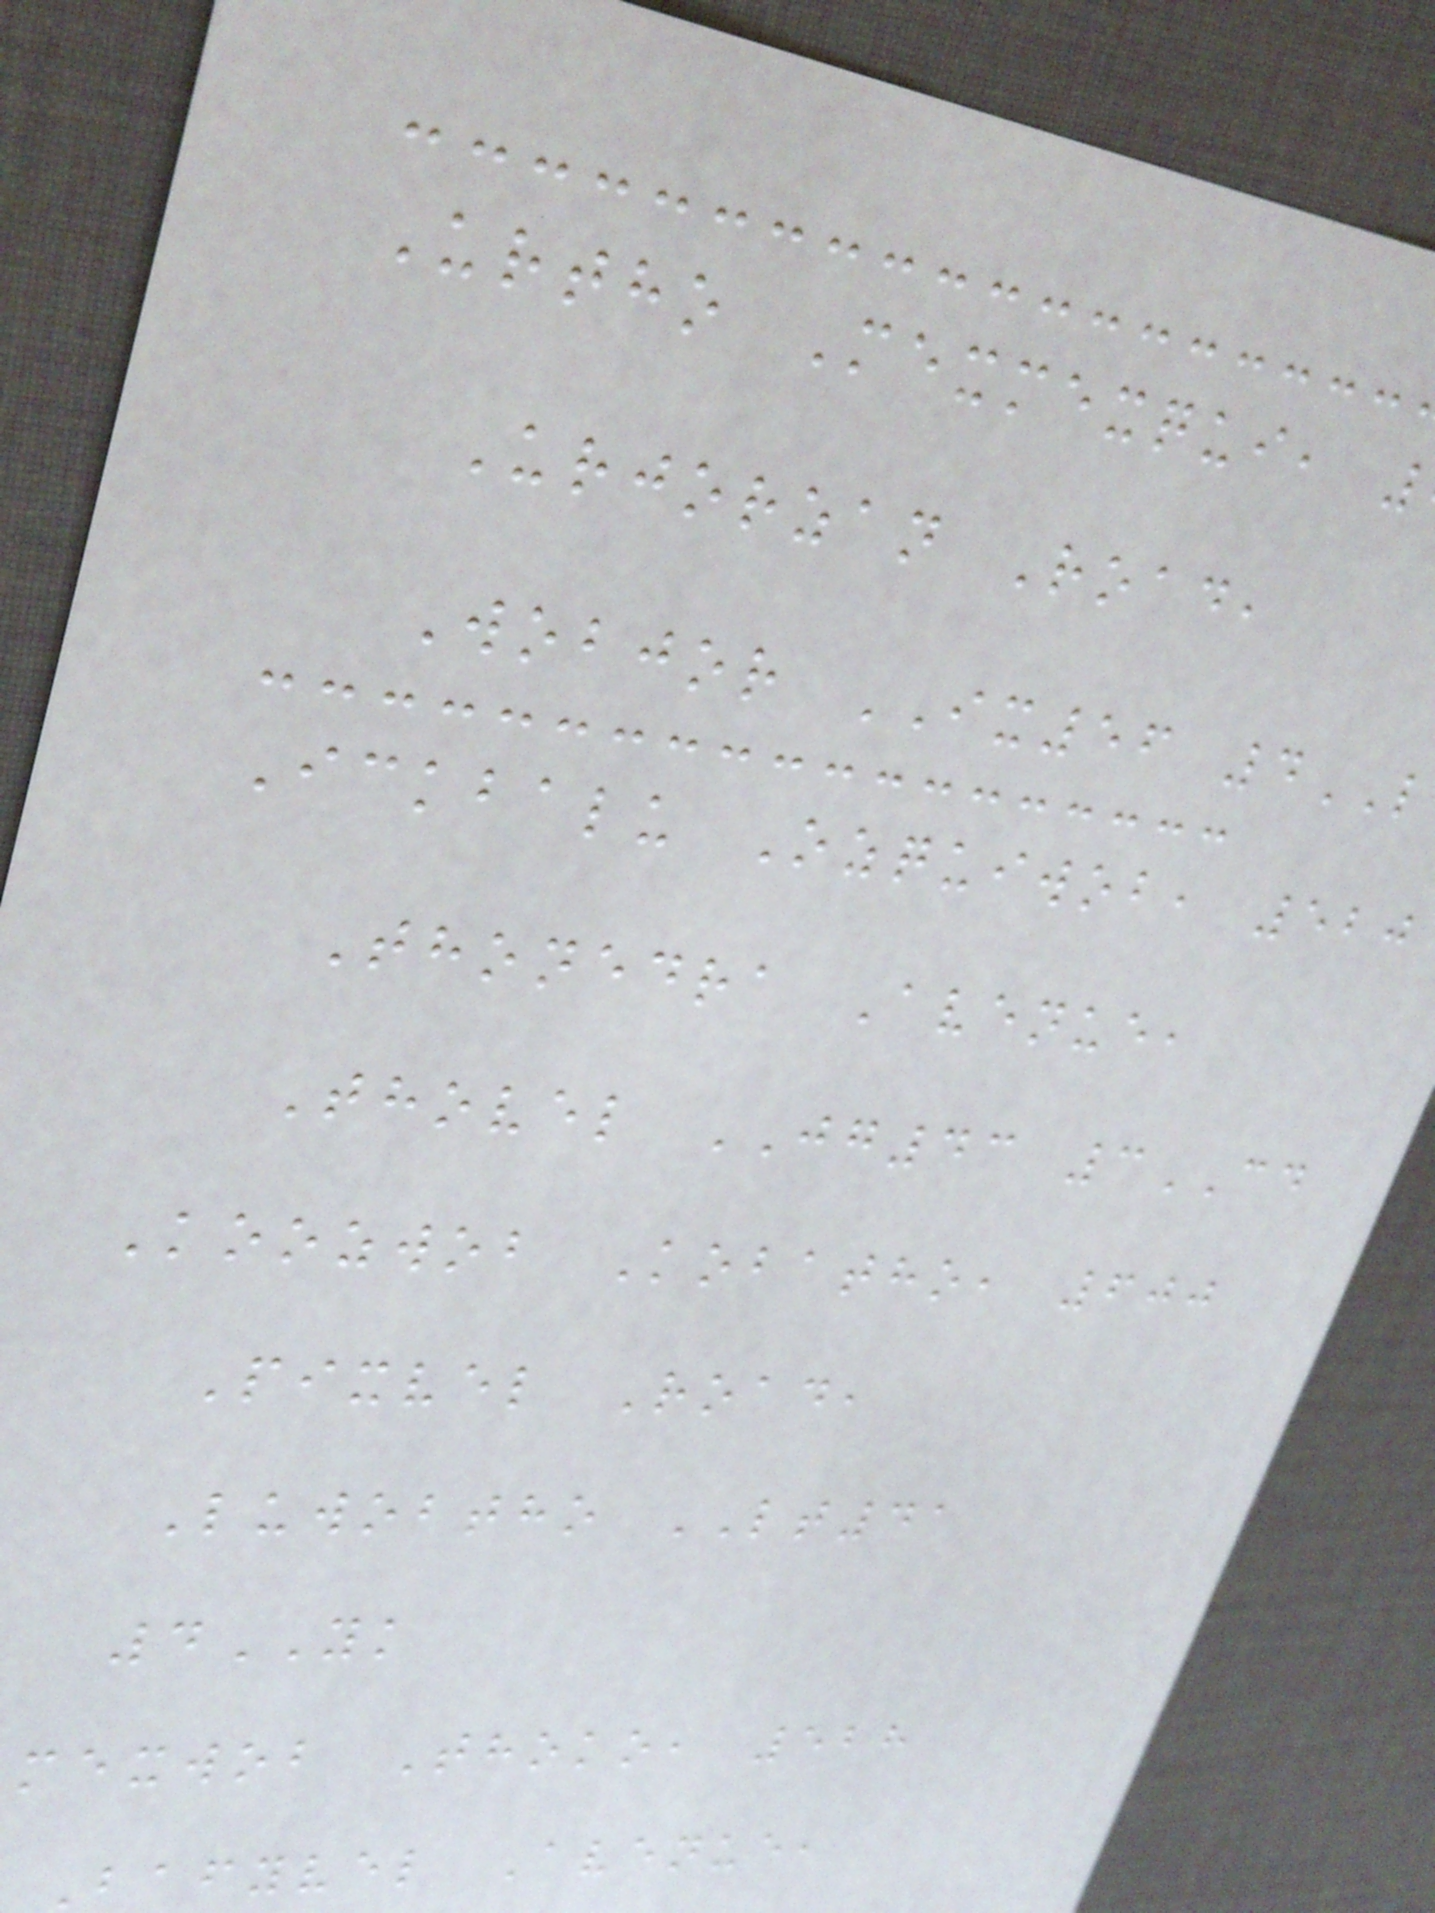Urtho Mexmexqui,
Urjorzan Road,
Wobjor IX56 4
Ickbalu Ozquiwob, 520
Thonedra Avenue,
Thovel JG43 3CD
Koozwob Kobatho, 600
Pixvel Road,
Luwobtho LT41
4YK
mexwob Thoko, 528
Bafyvel Avenue,
